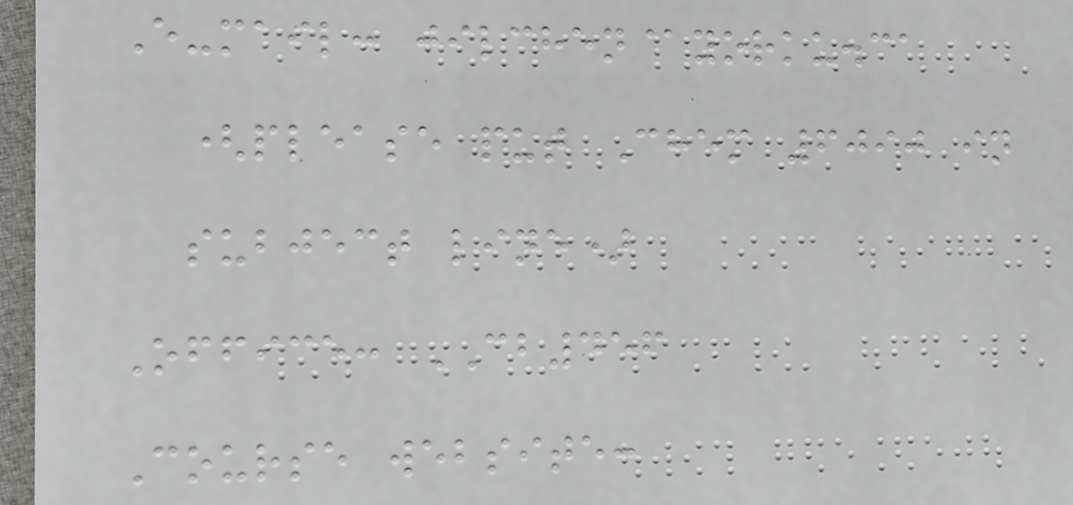E-mail: jilchen@yorku.ca
(please put Chem 6090 in
subject line)
Office: CB456
Course website:
